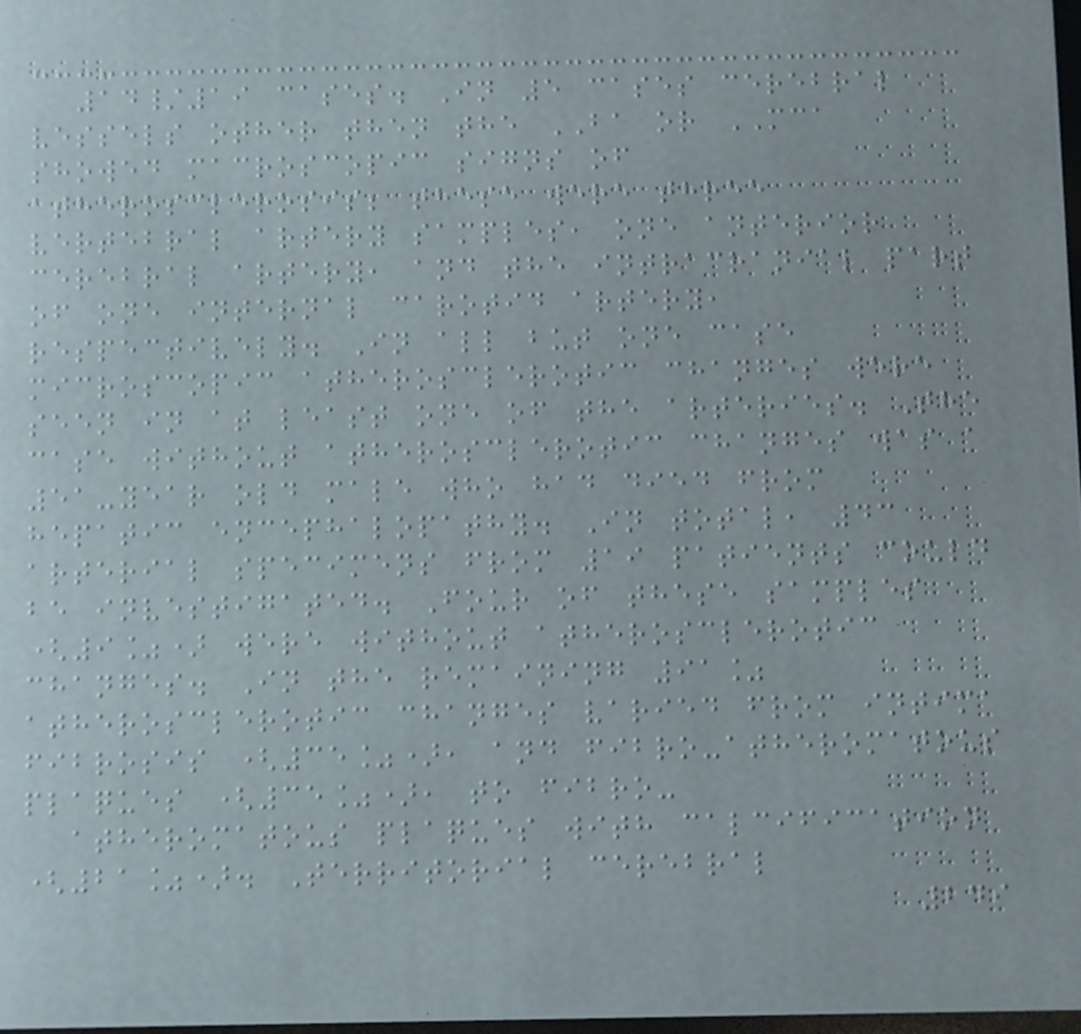14/19 cases. In 5 cases cerebral
vessels other then the BA or MCA
showed macroscopic signs of
atherosclerosis; these were three
vertebral artery samples, one anterior
cerebral artery, and the intracranial part
of one internal carotid artery,
respectively. In all but one case
microscopic atherosclerotic changes were
seen in at least one of the arteries. The
case without atherosclerotic changes was a
51-year old male who had died from
hepatic encephalopathy. In total, 43
arterial specimens from 19 patients could
be investigated. Four of these samples
(9%) were without atherosclerotic
changes. In the remaining 91%
atherosclerotic changes varied from intima
fibrosis (35%), and fibro-atheromatous
plaques (35%), to fibro-
atheromatous plaques with calcification
(21%). Territorial cerebral
249
